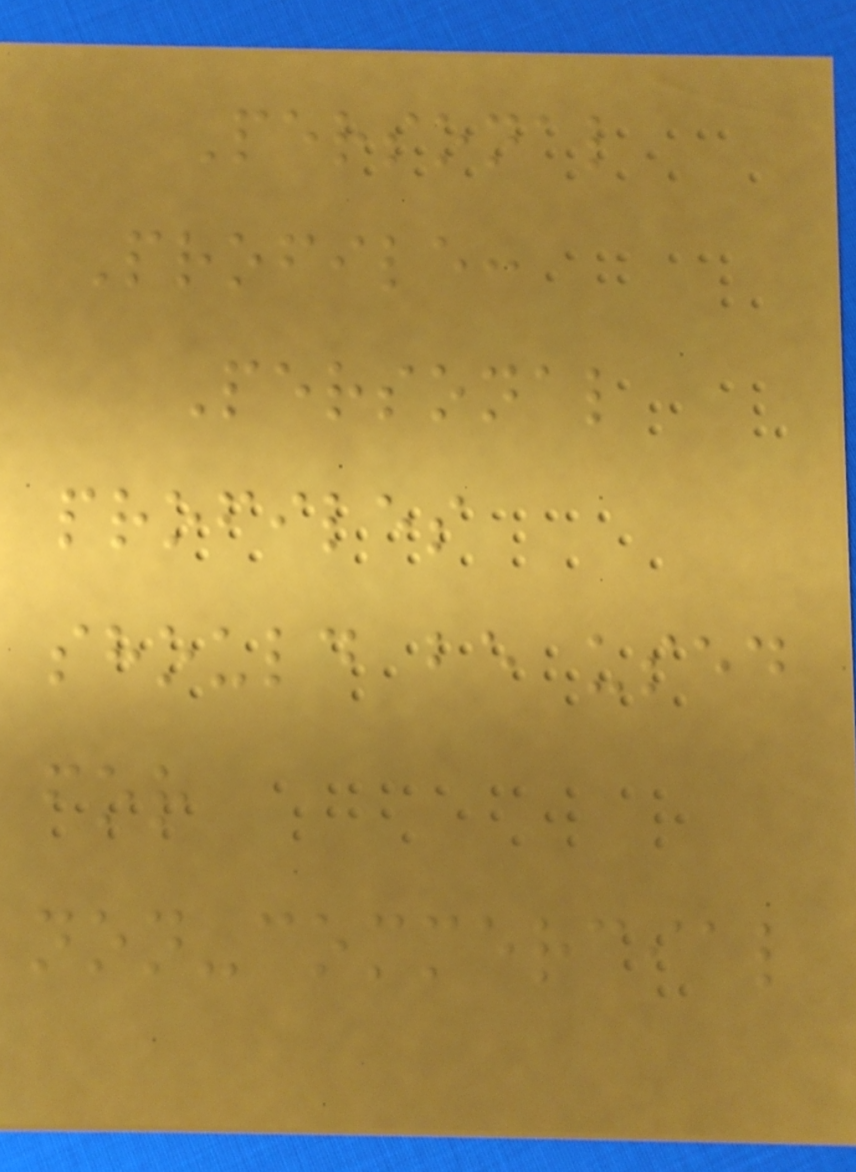Personal
Profile:
Personal
profiles
should be used
for
non-commercial
